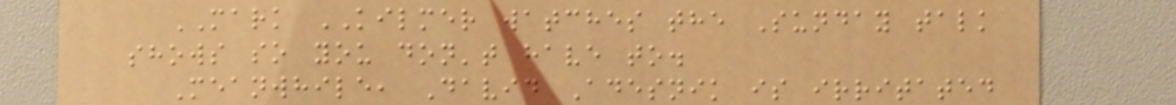MARK KILMER watches the Sunday talk
shows so you don't have to.
Meanwhile, David Adesnik is irritated
